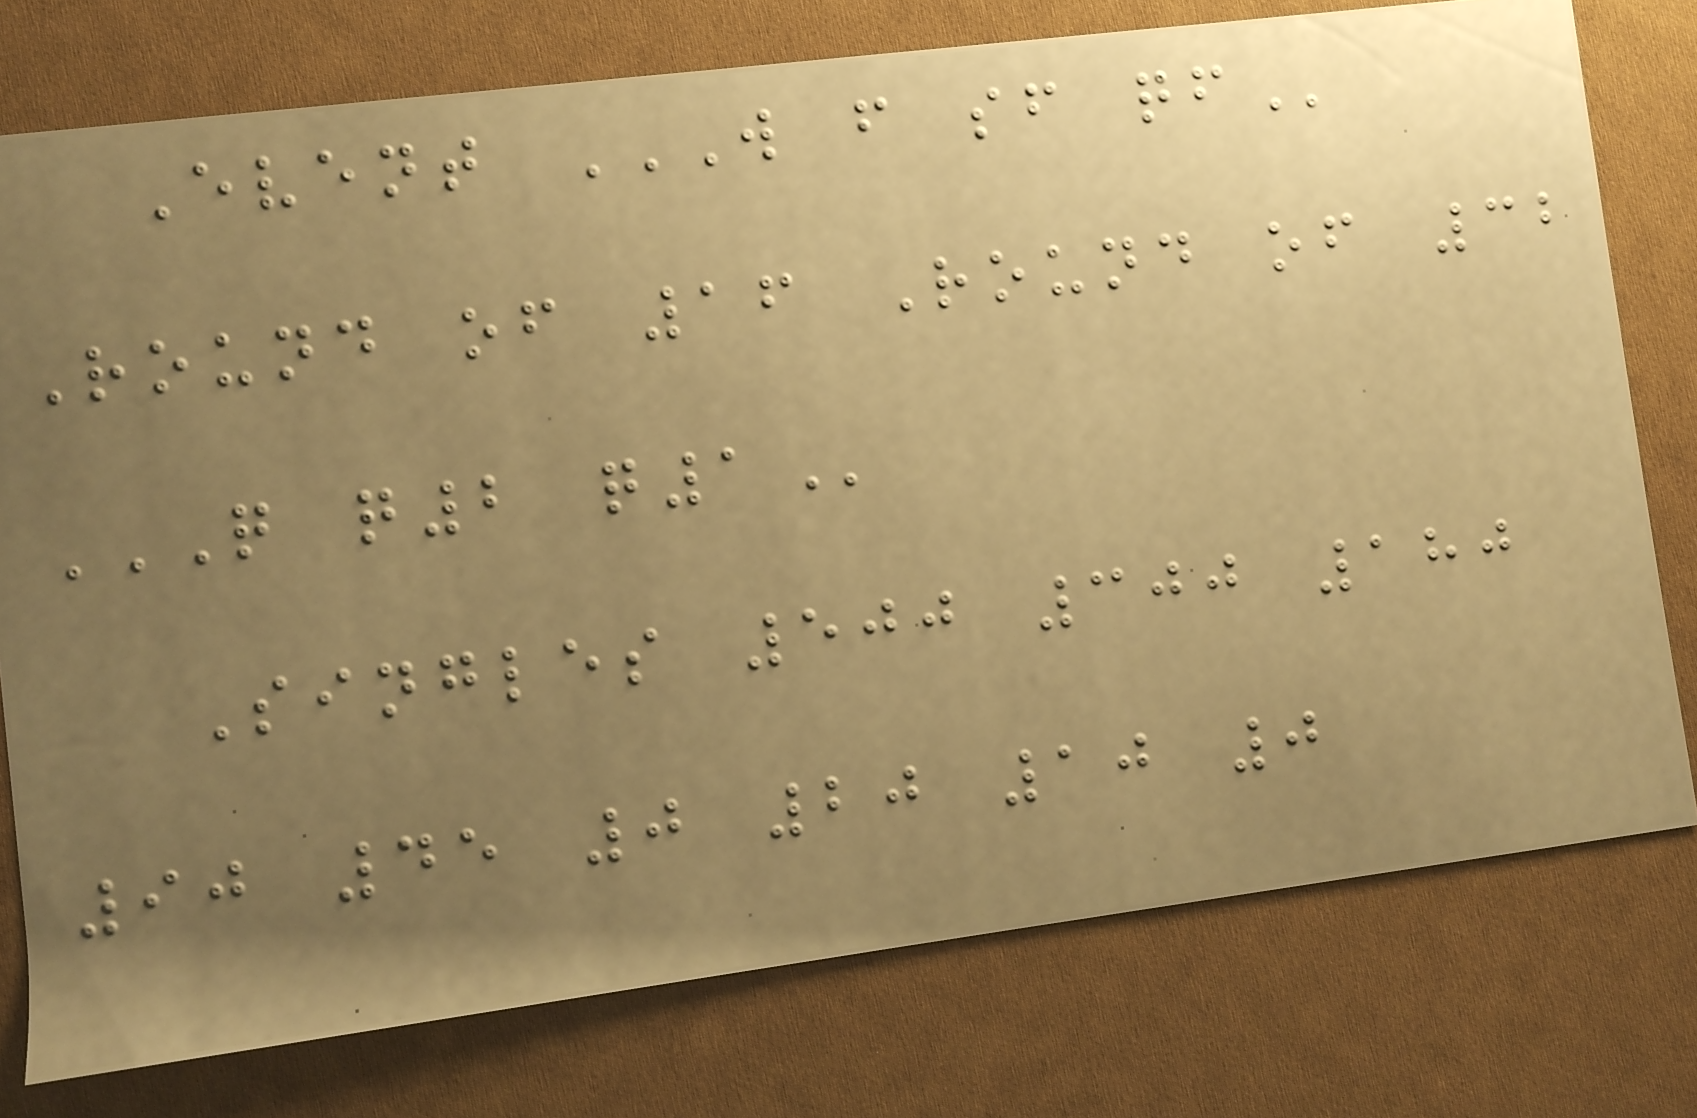Event W F SF QF
Round of 16 Round of 32
Q Q2 Q1
Singles 500 300 180
90 45 0 20 10 0
